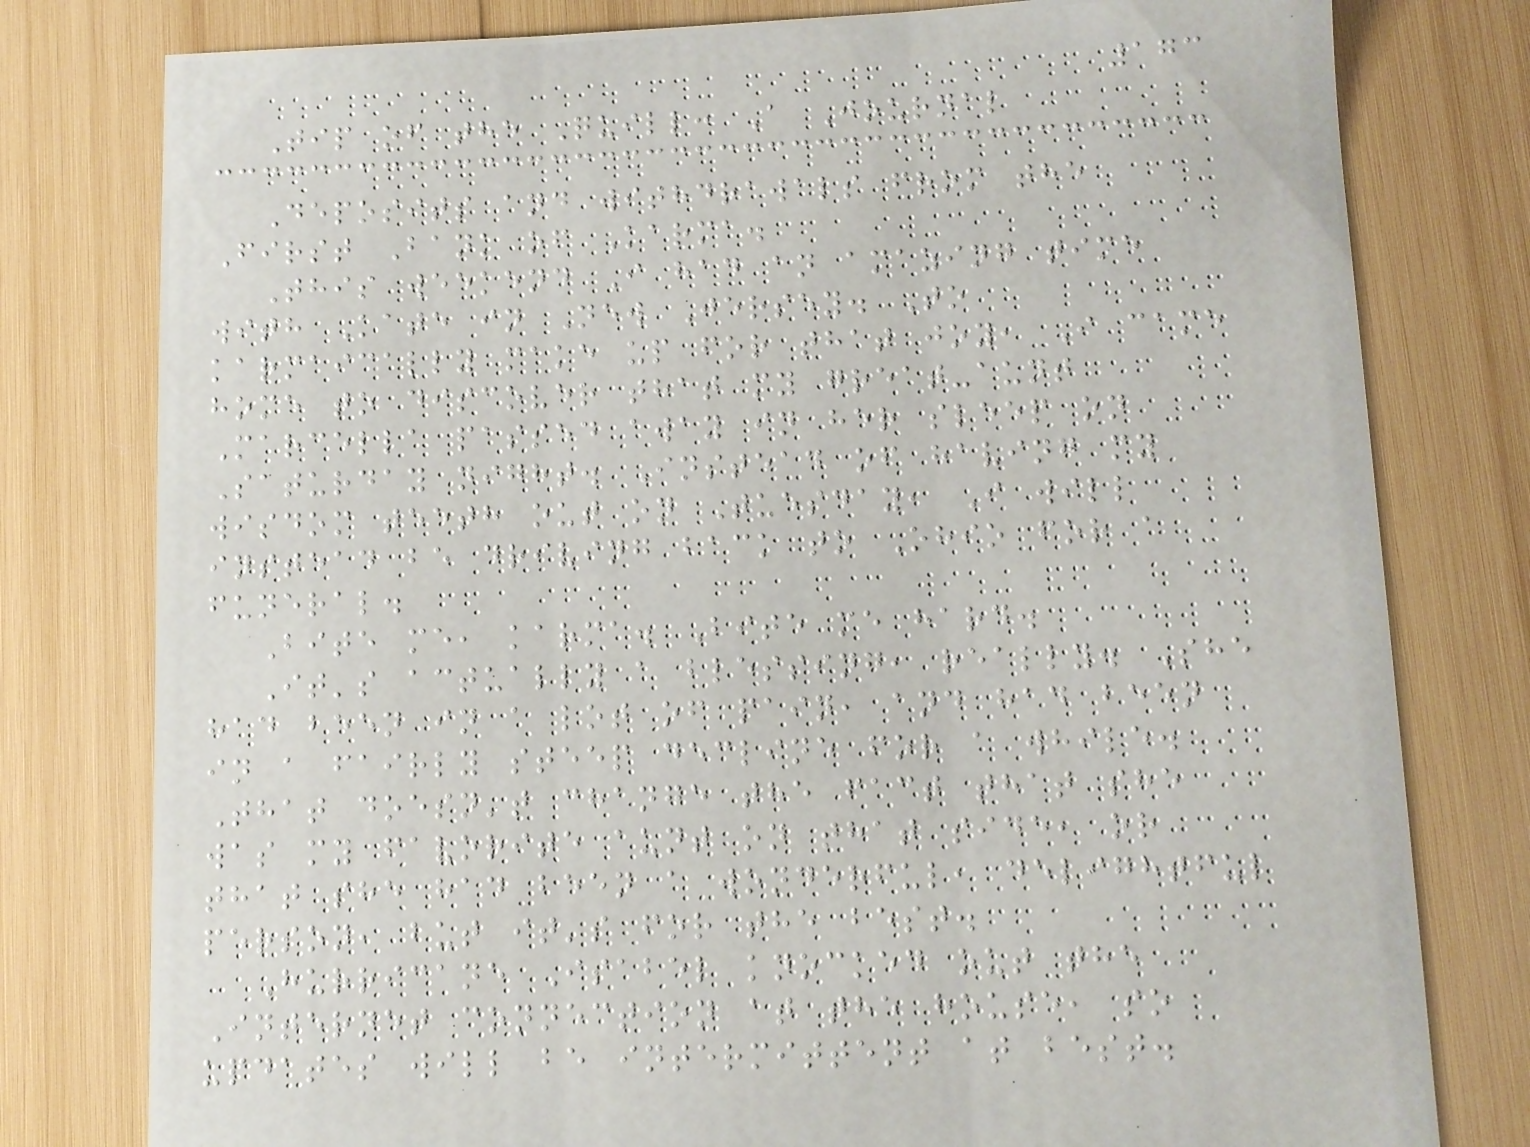173
Tip of the Quill: A Journal
Deposits and withdrawals from the
First Bank of Karma.
This weekend I had an amazing time
with Kate in New Jersey. To
karmaically make up for that joy, I came
home to discover that my great-aunt
Marcella passed away in her sleep on
Saturday night. Instead of having my
wisdom teeth out on Tuesday, I will
instead be driving back to Ohio for a
funeral.
Bite me, karma. Bite me hard.
It's actually a blessing, really. She
had been in a lot of pain, and had been
in a fairly steep decline for a while.
That doesn't change the fact that she
was my favorite aunt on that side, or
that she had been a wonderful, delightful
person, but it's for the best.
Hurricane Isabel knocked out the
Internet connection at the house, so
updates will be intermittent at best.
